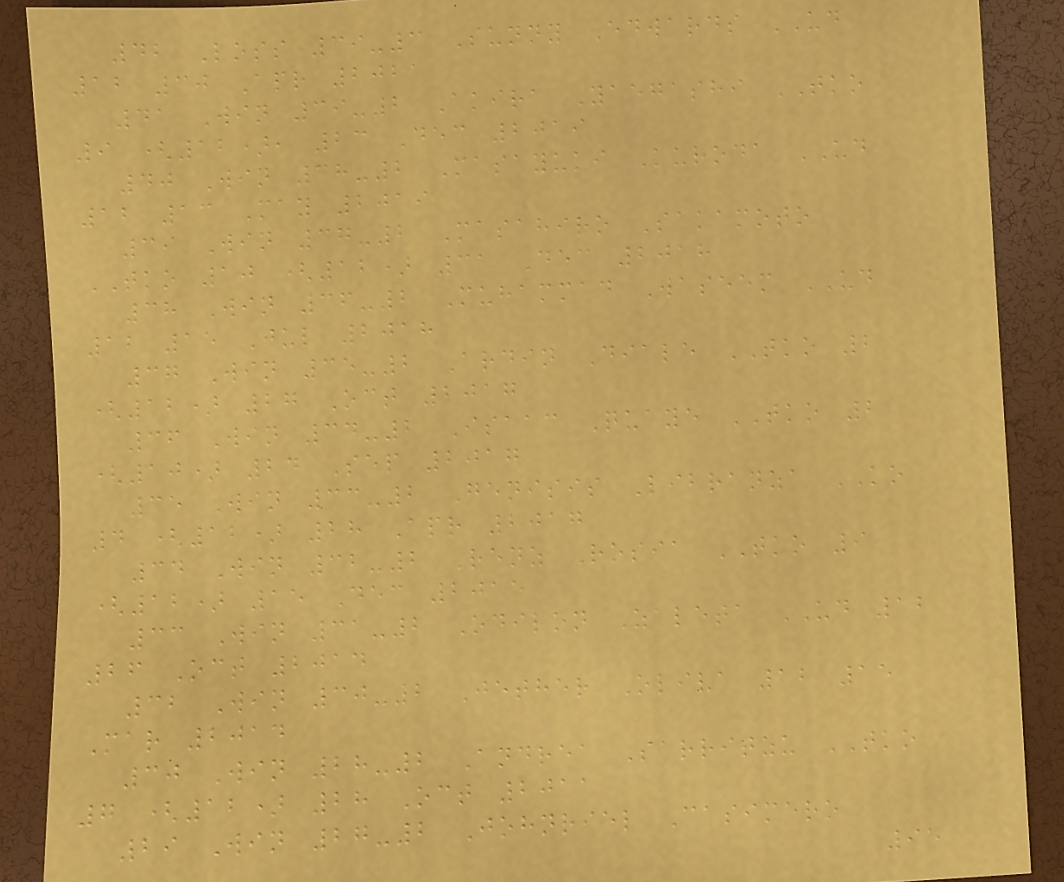42 Loss 39-3 Sunny Edwards UD
12 30 Apr 2021
41 Win 39-2 Akira Yaegashi TKO
9 (12), 23 Dec 2019
40 Win 38-2 Masayuki Kuroda UD
12 13 May 2019
39 Win 37-2 Masahiro Sakamoto
TKO 10 (12) 31 Dec 2018
38 Win 36-2 Muhammad Waseem UD
12 15 Jul 2018
37 Win 35-2 Ardin Diale TKO 2
(12) 27 Oct 2017
36 Win 34-2 Isaac Quaye TKO 2
(10) 24 Sep 2017
35 Win 33-2 Genisis Libranza KO
4 (12) 28 Apr 2017
34 Win 32-2 Renz Rosia TKO 9
(12) 15 Dec 2015
33 Win 31-2 Odilon Zaleta UD 12
26 Oct 2014
32 Win 30-2 Jether Oliva 12 15
Mar 2014
30 Win 28-2 Andrea Sarritzu TKO
7 (12) 28 Oct 2011
29 Win 27-2 Johnriel Casimero
95
